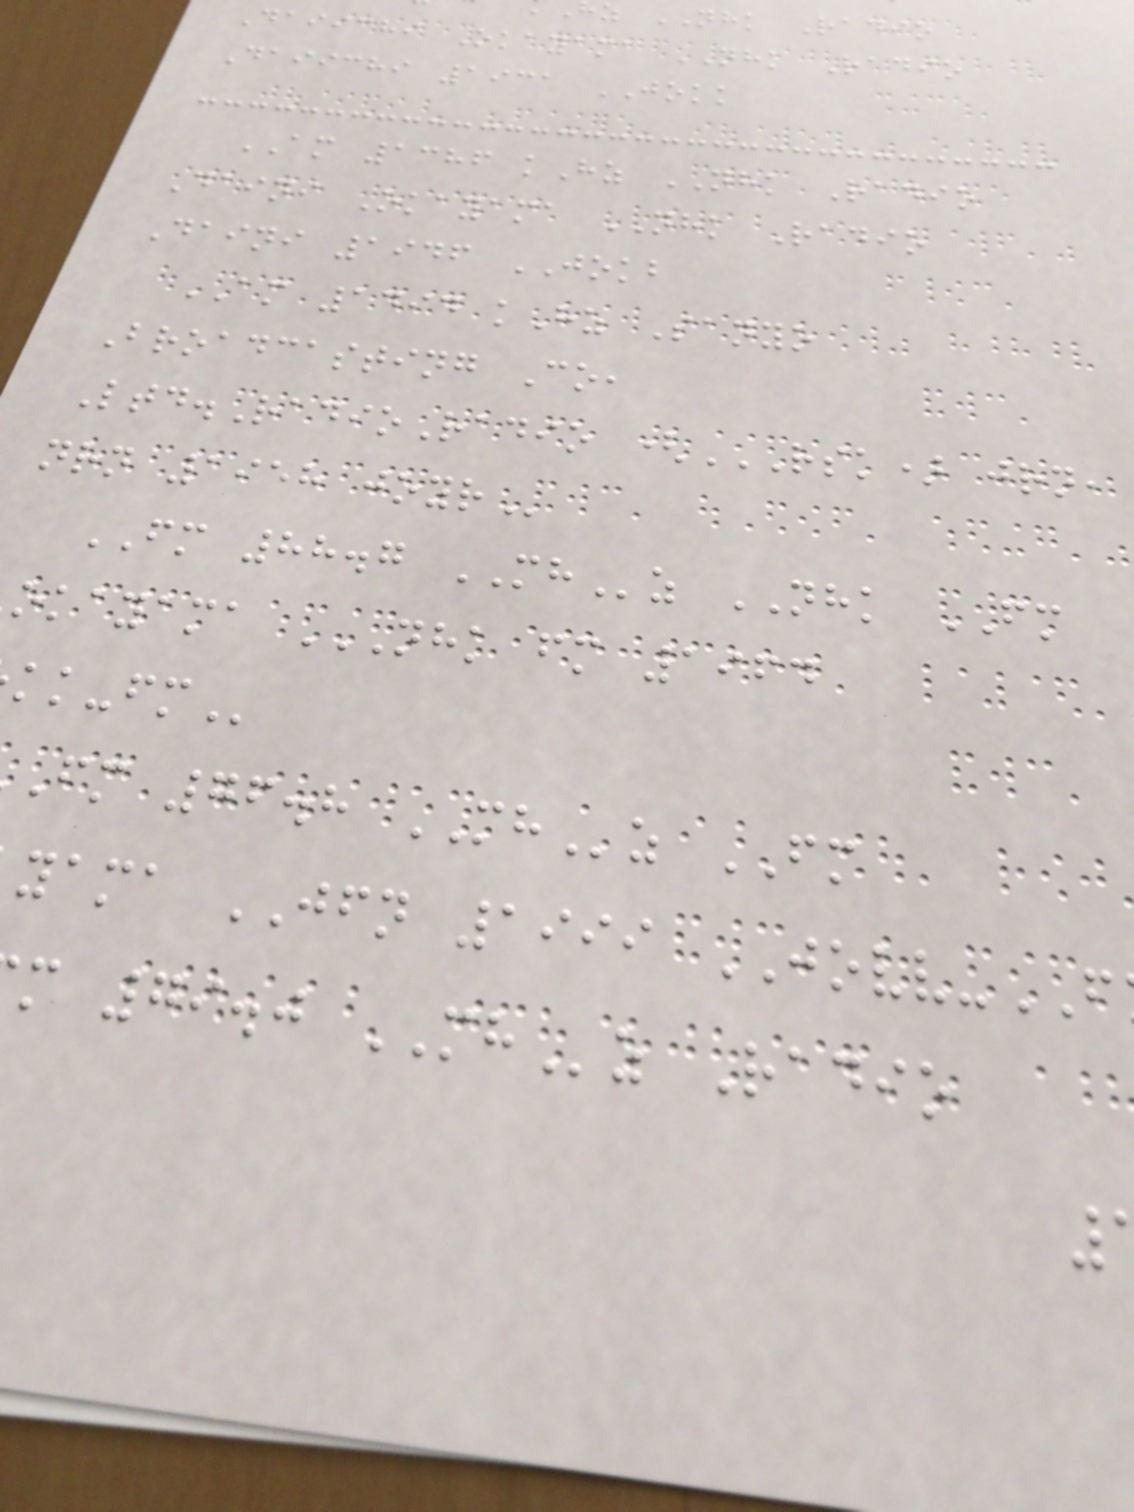z NHK Radio
Daiichi Okayama NHK Radio
Daiichi 1931 JOKK
AM 1386 kHz NHK Radio
Daini Okayama NHK Radio
Daini 1946 JOKB
AM 1494 kHz Sanyo
Broadcasting Co,
Ltd.RadioRadio (RSK) JRN,
nrn 1958
FM 88.7 MHz NHK FM
fm 76.8 MHz FM
yama JFN 1999 JOVV-
m 79.0 MHz Radio
